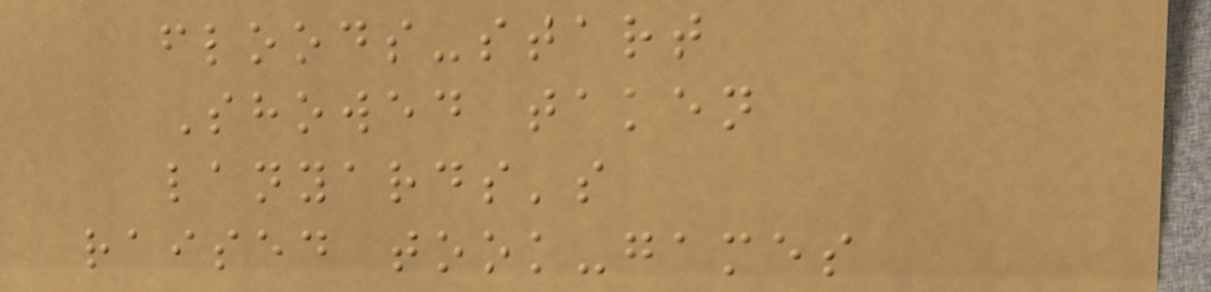floods-start
Showed taken
lanyards's
raised took-games
